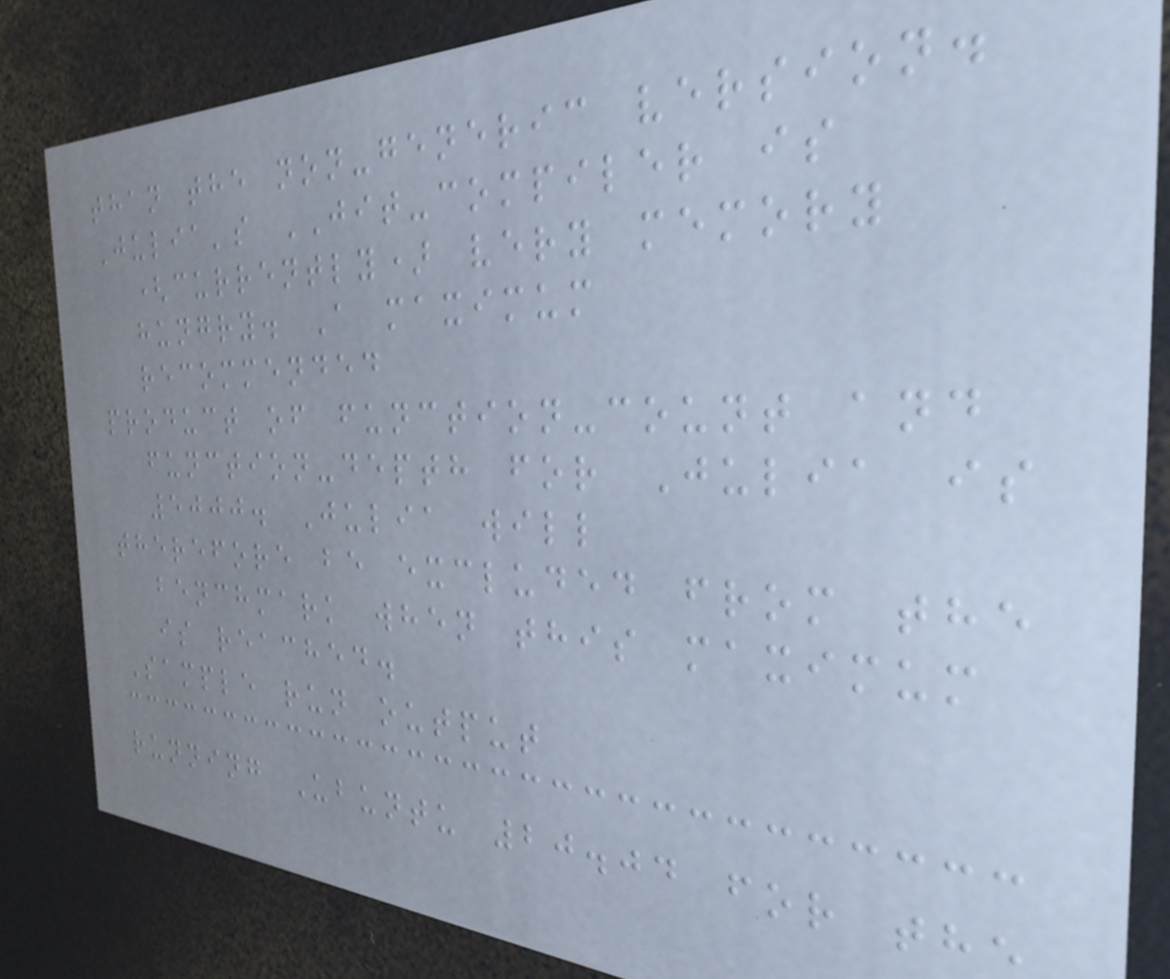than the non-generic version.
Julia's JIT-compiler is
(currently) very memory
hungry. A maximum
recommended
product of function-count and
function-depth for Julia is
5000. Julia will
therefore be excluded from the
benchmark when this maximum
is reached.
Sample run output
running Ubuntu 20.04 for the
